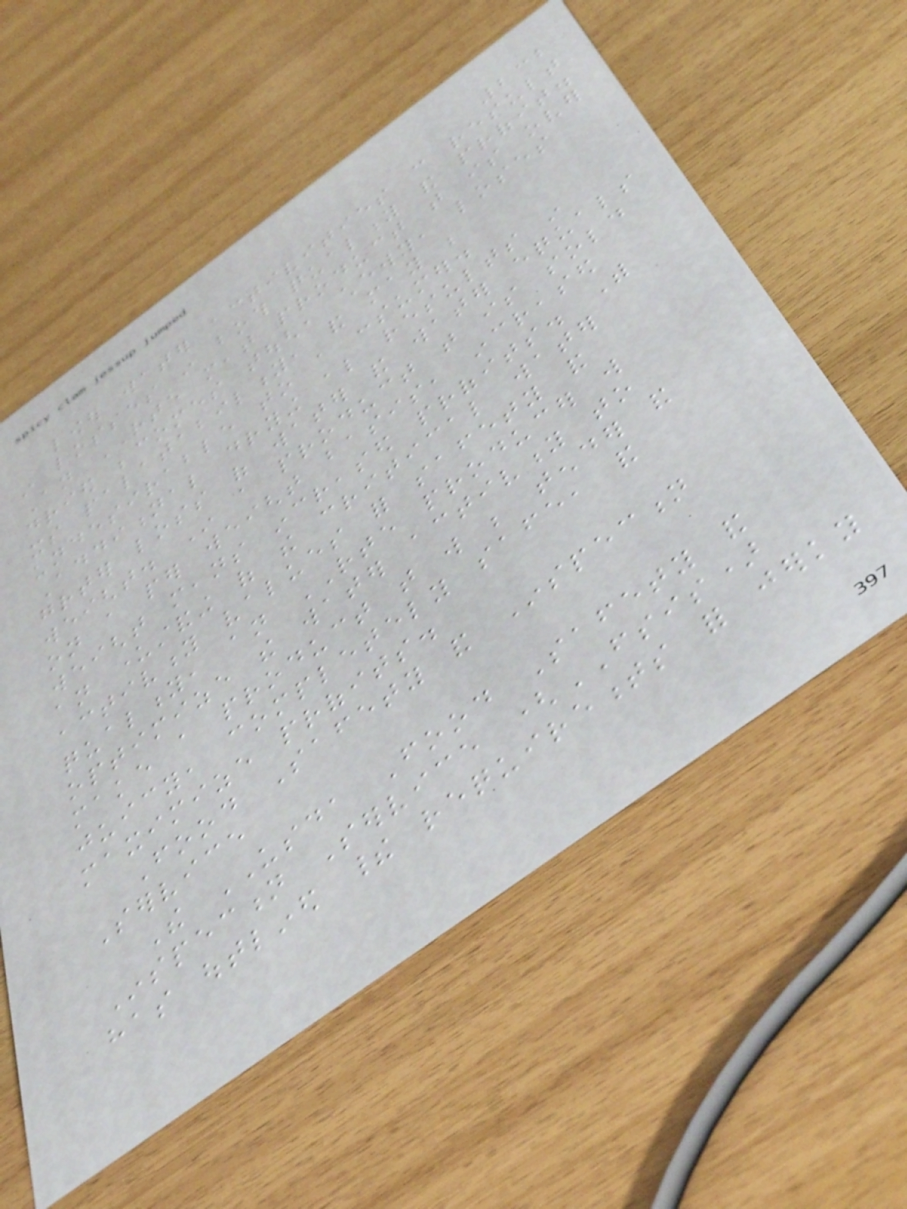232
lower water activities can result
in losses in both quality and profit.
An RTE meat product that is over
dried becomes tough, chewy, loses
its palatability, and may be
undesirable to a consumer.
Additional drying also results in
greater loss of water and water equals
weight. In a product that is sold
on a per weight basis, increased
weight means increased profits. With
an understanding of the critical water
activity values for safety and
quality, an RTE producer will
optimize the water activity to
make a product that will be tender and
juicy, completely safe, and
maximize profits.
Food Safety and Inspection
Service
The USDA Food Safety and
Inspection Service (FSIS)
has outlined their requirements for jerky
